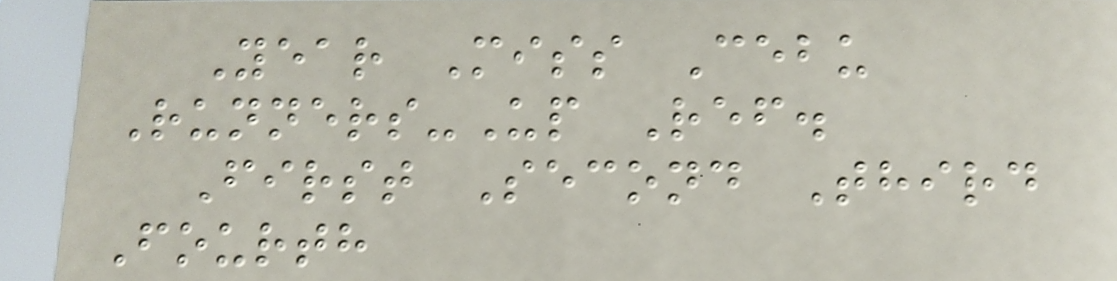Year Miss Cebu
Runners-Up Ref.
First Second Third
Fourth
